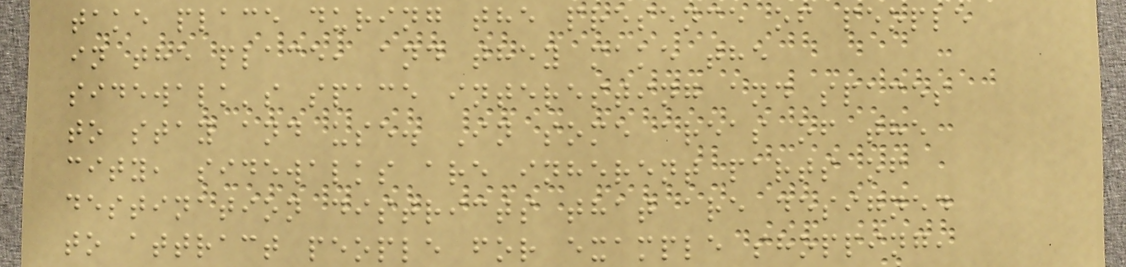take place during the presence of people
in the place, and they make the
sidewalk's space interesting and spaces
to stay and use. In some areas of the
city, sidewalks are inherent parts of
destination districts that are designed
to attract people for example shopping,
